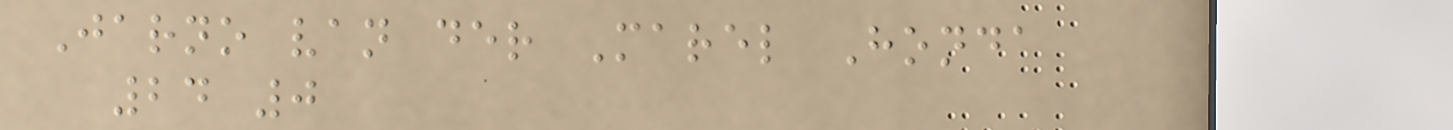Jarno van der Marel Honda
24 0
